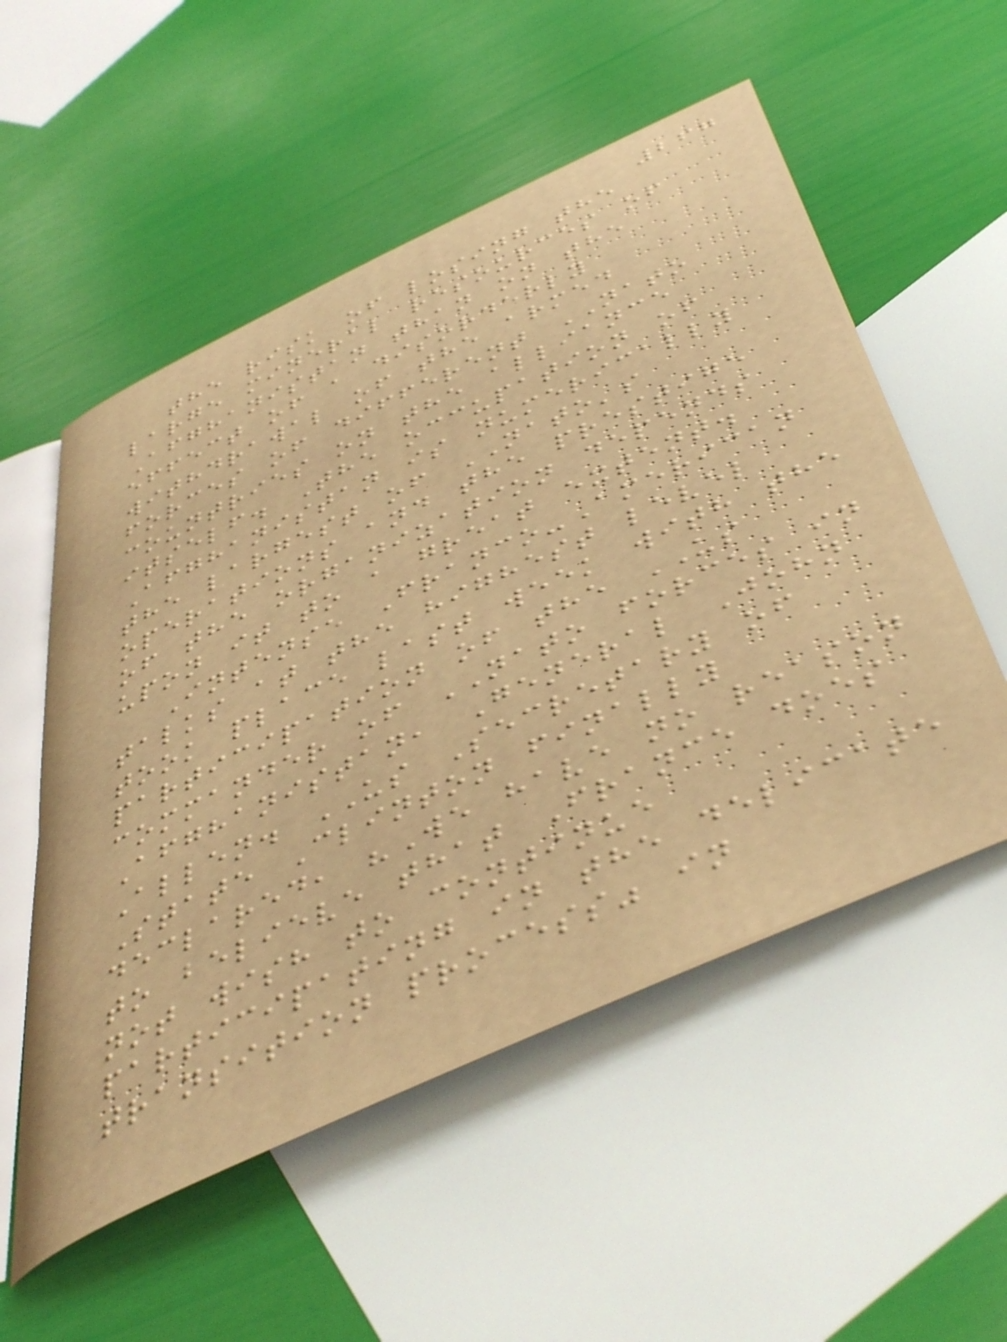267
the risk of losing the
large mineral resources of
Afghanistan than on the
effect of a disorderly
withdrawal of the armed
forces of different NATO
countries on the alliance
itself. The occupation of
Afghanistan is numerically
the largest of NATO's
operations and the prestige
of the organization depends
upon it to a great extent.
Intense Franco-American
talks at the highest level
took place last week with the
participation of the US
commander of NATO forces in
Afghanistan, General John
Allen. US Secretary of
State Clinton finally
declared, "We have no reason
to believe that France does
not wish to continue
participating in the delicate
transition process" in
